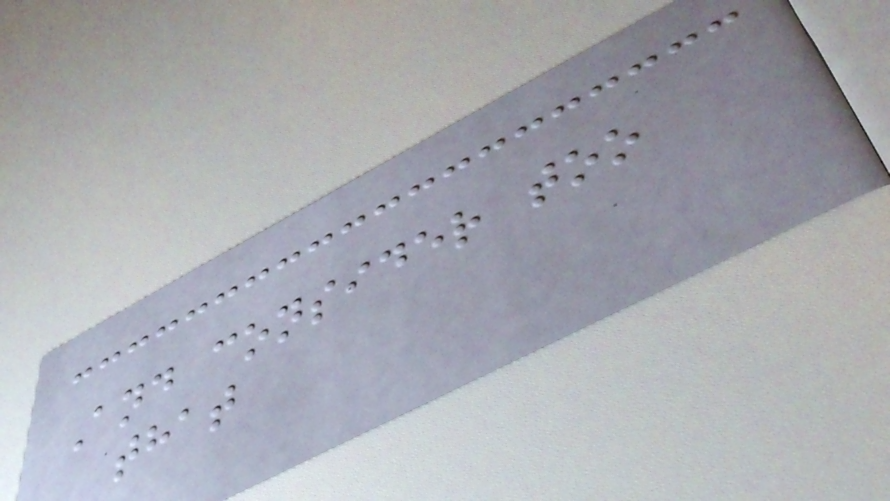And consider too
that
